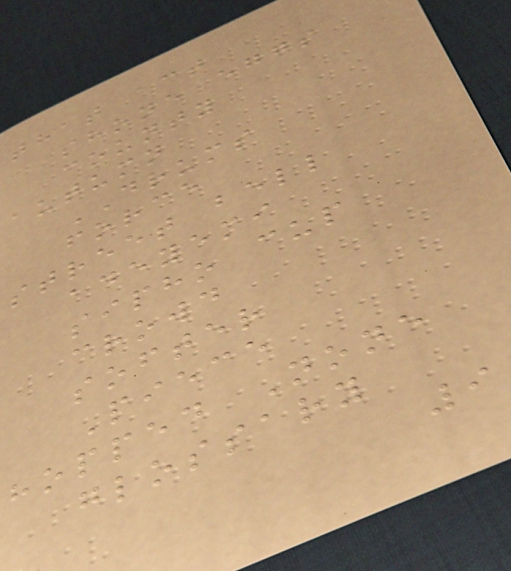that act
shone eggs
county
autumn
DRUMS
force
street bell
adeyemi
sipho cup
crowd
softer
Piece
hopped None
glossary
9
